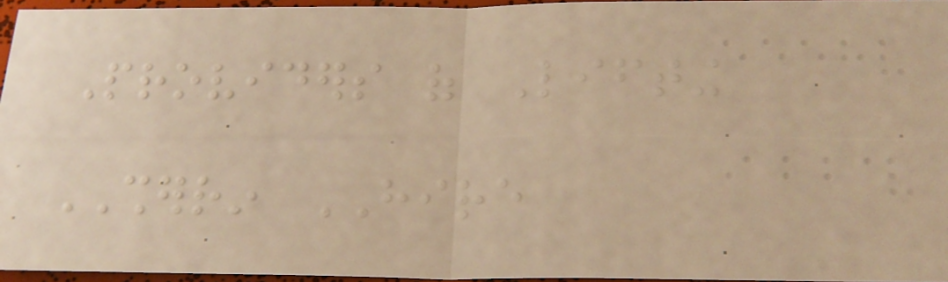Providers of Lifting
SHERRIN HIRE
